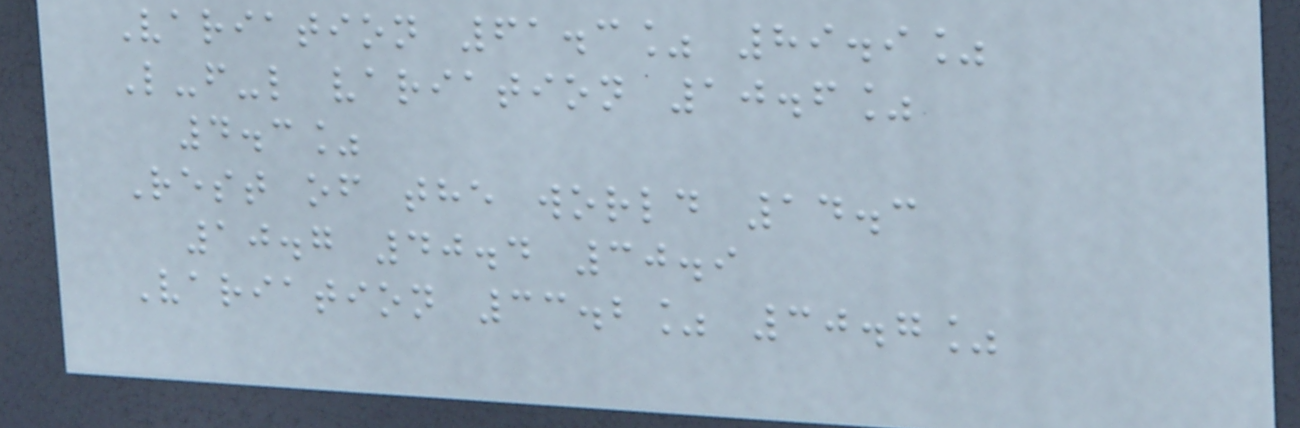Variation 61.3% 89.9%
L-f-l variation 10.6%
4.3%
Rest of the world 14.3
10.7 40.4 30.9
Variation 33.2% 30.7%
